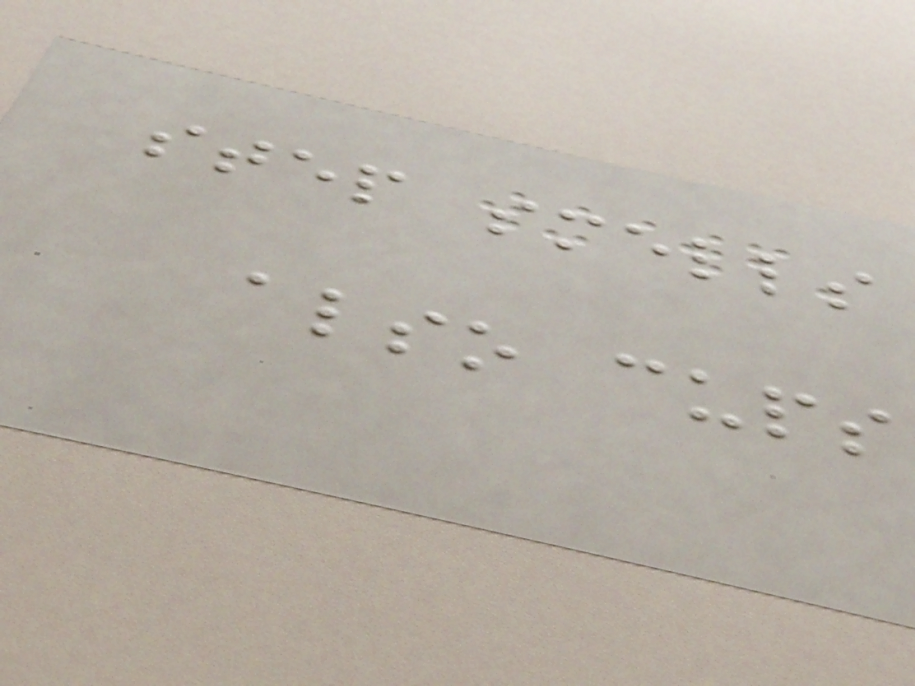step smells
also cups
